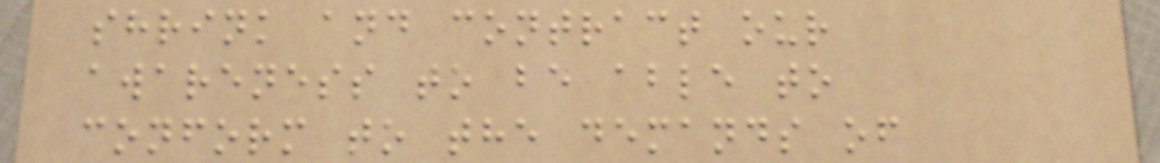shrink and contract our
awareness to be able to
conform to the demands of
